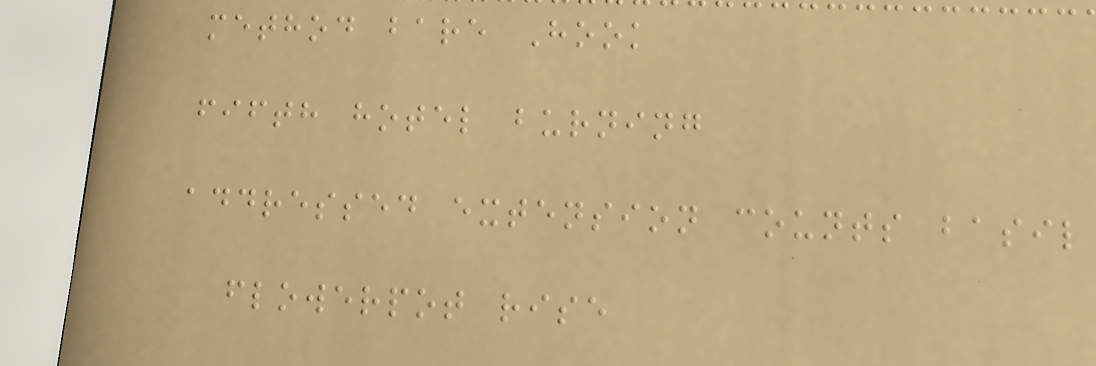method bare Hook
fifth hotel burning
addressed extension counts basil
flowerpot rise
